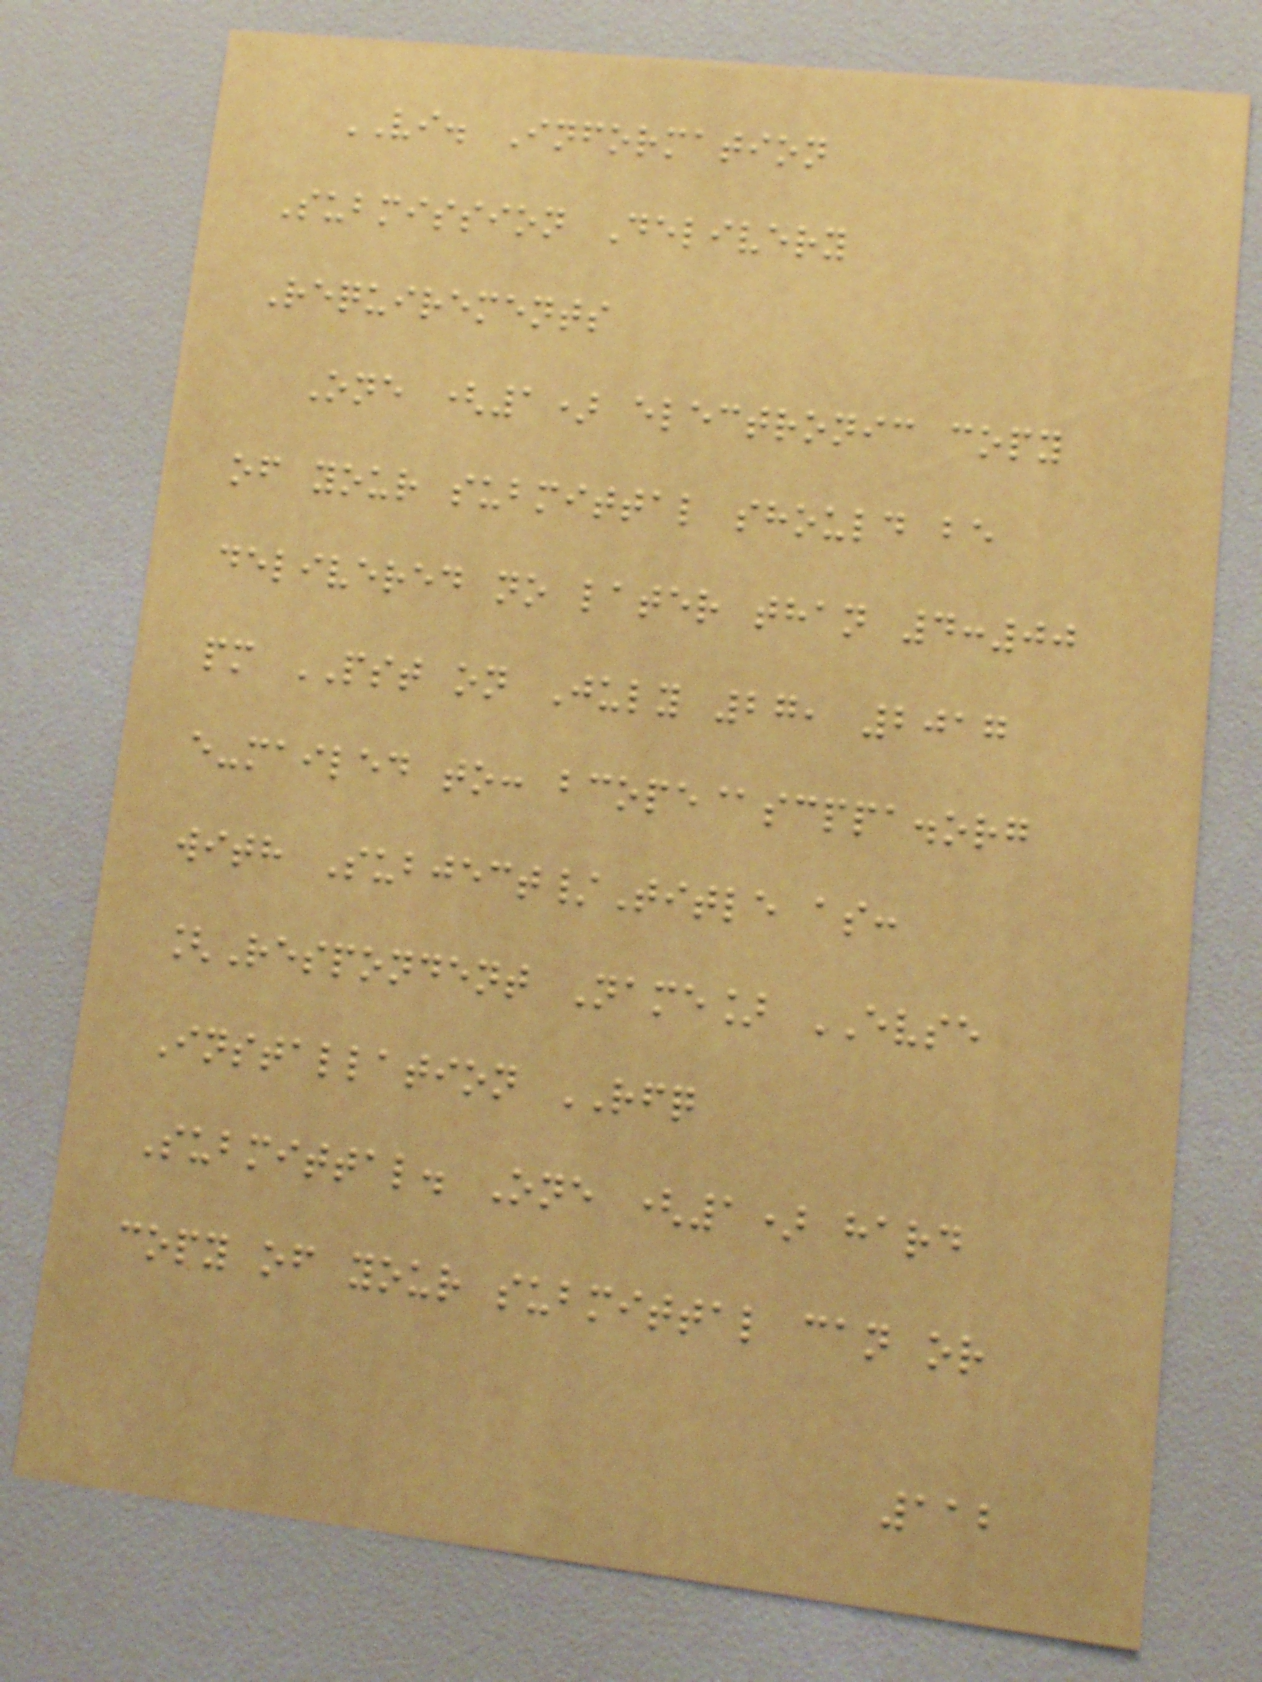VI. Information
Submission Delivery
Requirements
One (1) electronic copy
of your submittal should be
delivered no later than 4:00
pm PST on July 27, 2017
e-mailed to: bcope@scppa.org
with Subject/Title as:
[Respondent Name] EVSE
Installation RFQ
Submittal. One (1) hard
copy of your submittal can or
112
